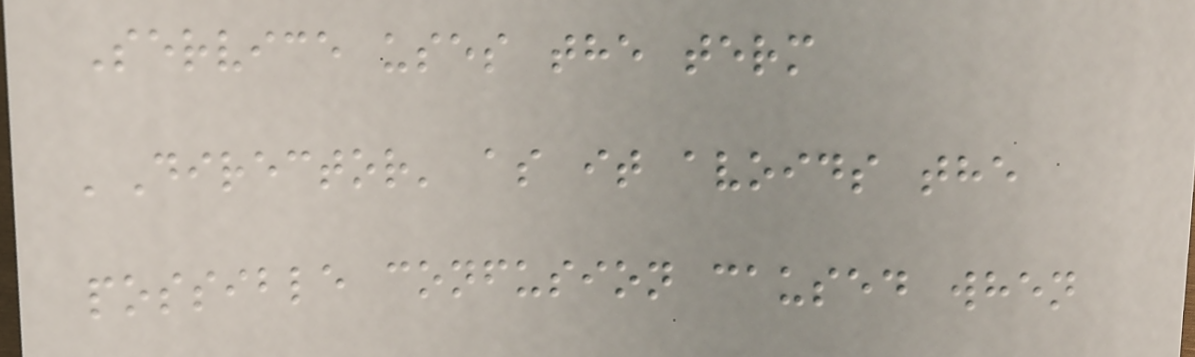Service uses the term
'Director' as it avoids the
possible confusion caused when
